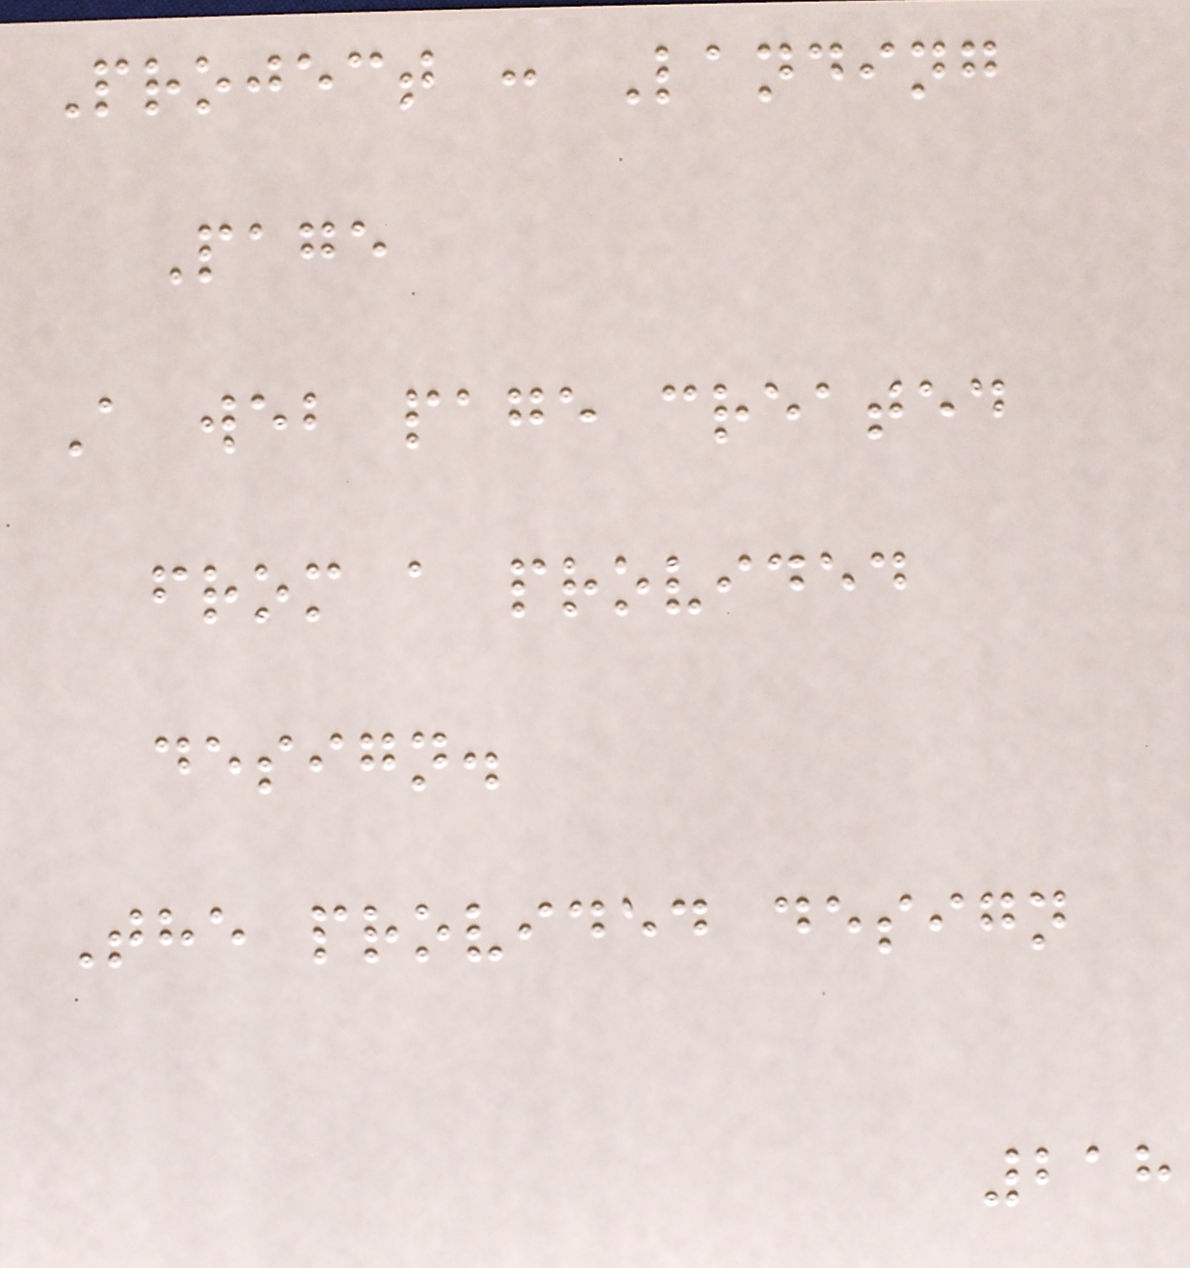Project : Landing
Page
A web page created
from a provided
design.
The provided design
218
